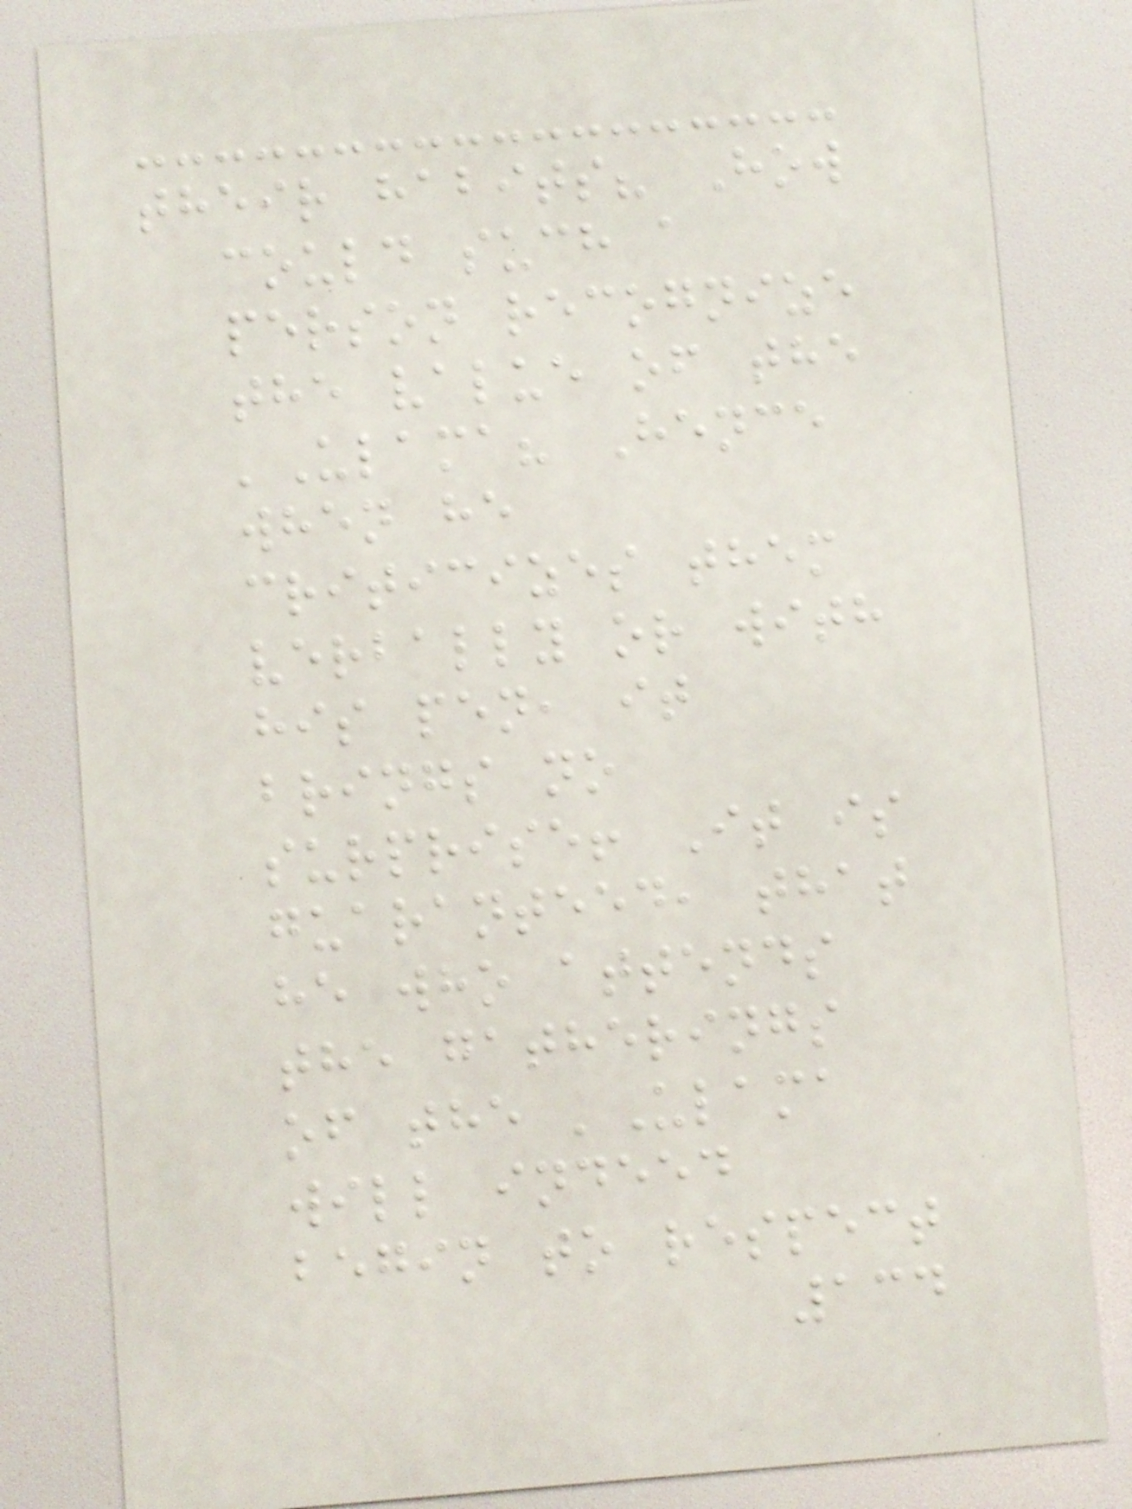their habits? How
could such a
person recognize
the value of the
'Ulama? Hence
when he
criticizes them
verbally or with
his pen, it
brings no
surprise! It is
guaranteed, that
he who attends
the gatherings
of the 'Ulama
will indeed
begin to respect
134
